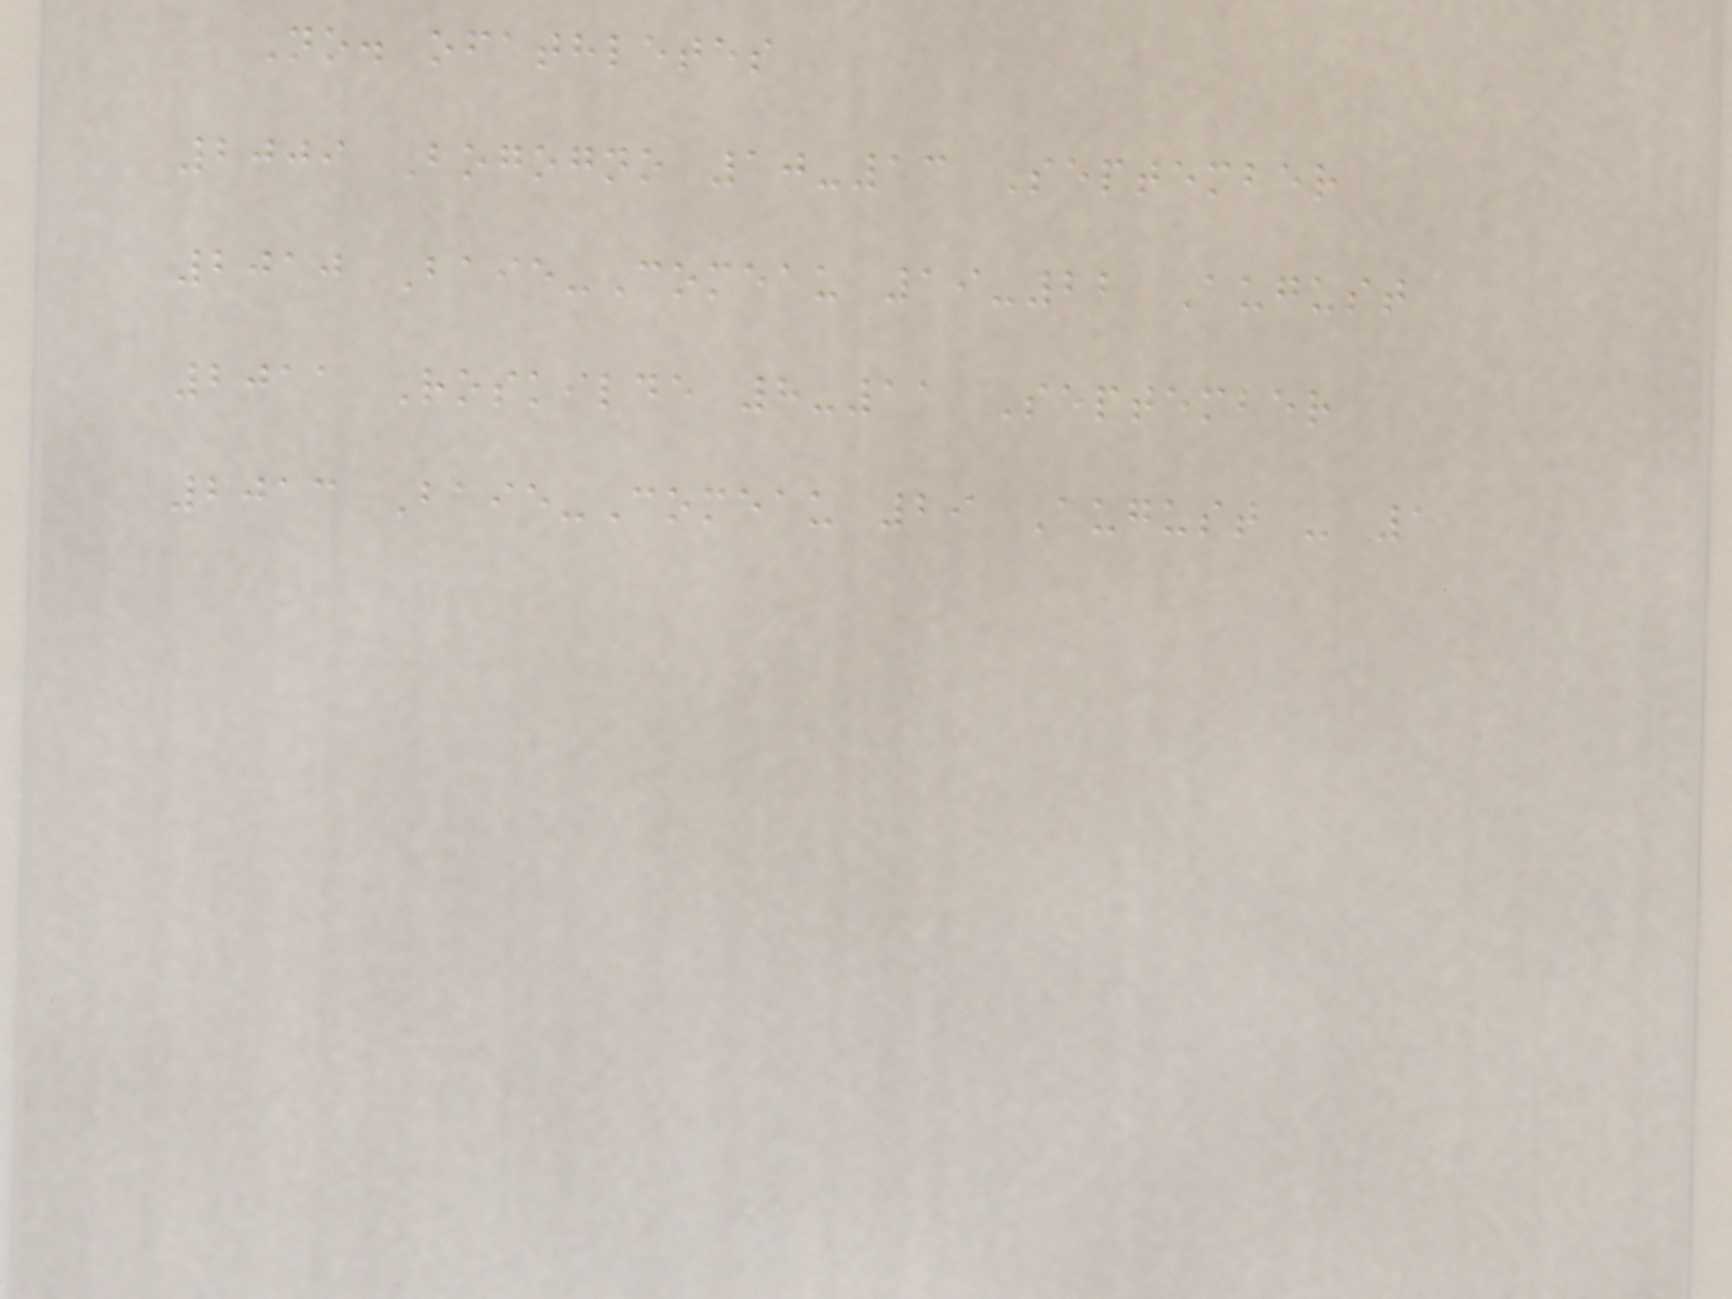No. ofathletes
2009 Bogogno 10-13 September
2010 Baie-Comeau 19-22 August
2011 Roskilde 8-11 September
2013 Baie-Comeau 29 August - 1
